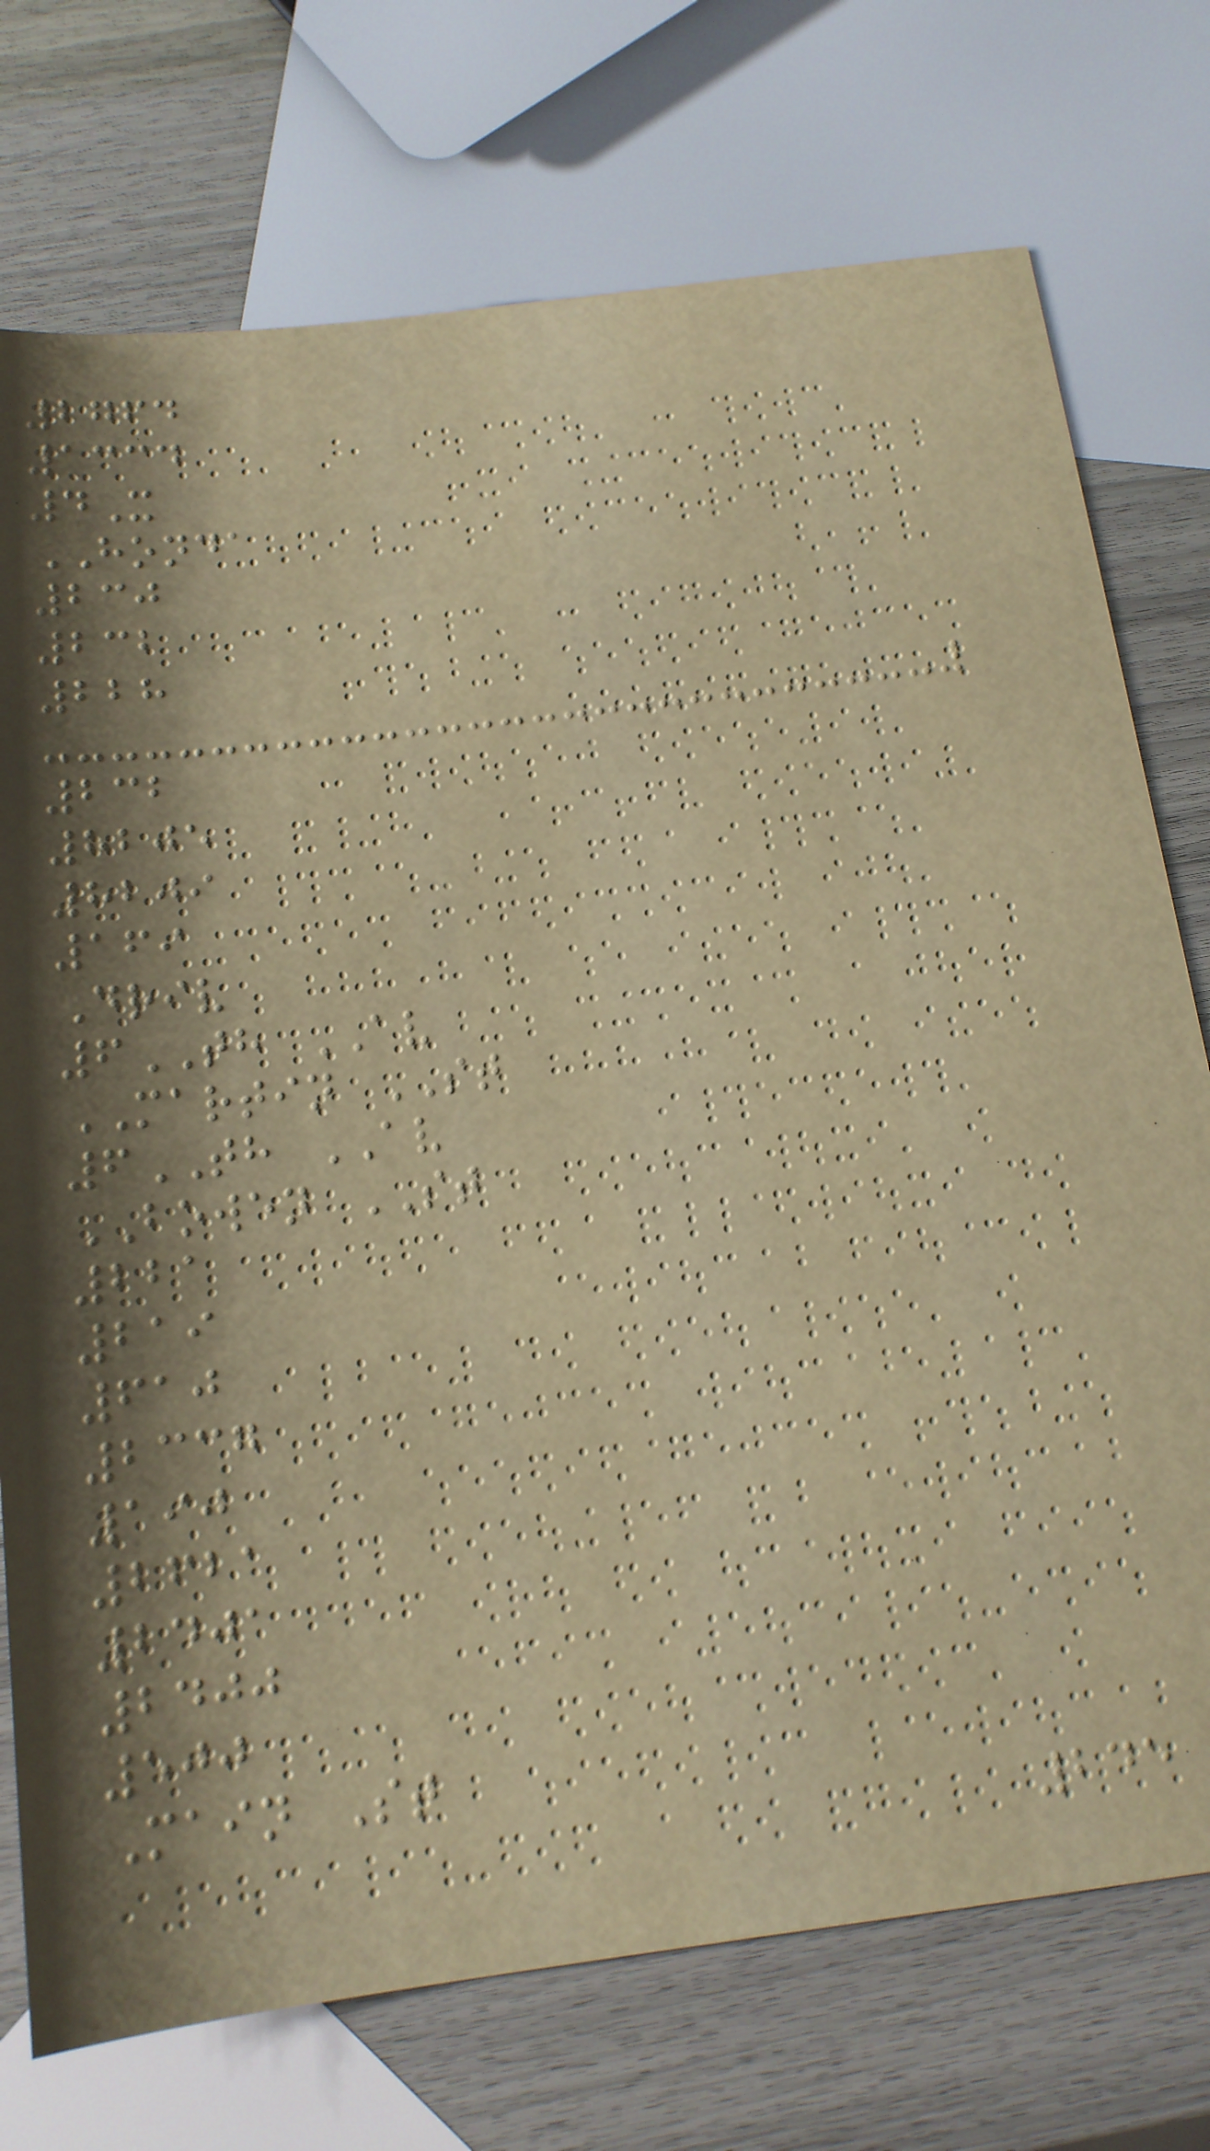2764
1334
4X
HONDA
230
232
228
232
8205
8209
169
Driv
6TH AV
MARTIN ST
6TH AV
BOWEN ST
221
219
610
2337
190
2621
2401
2400
500
Main St
245
